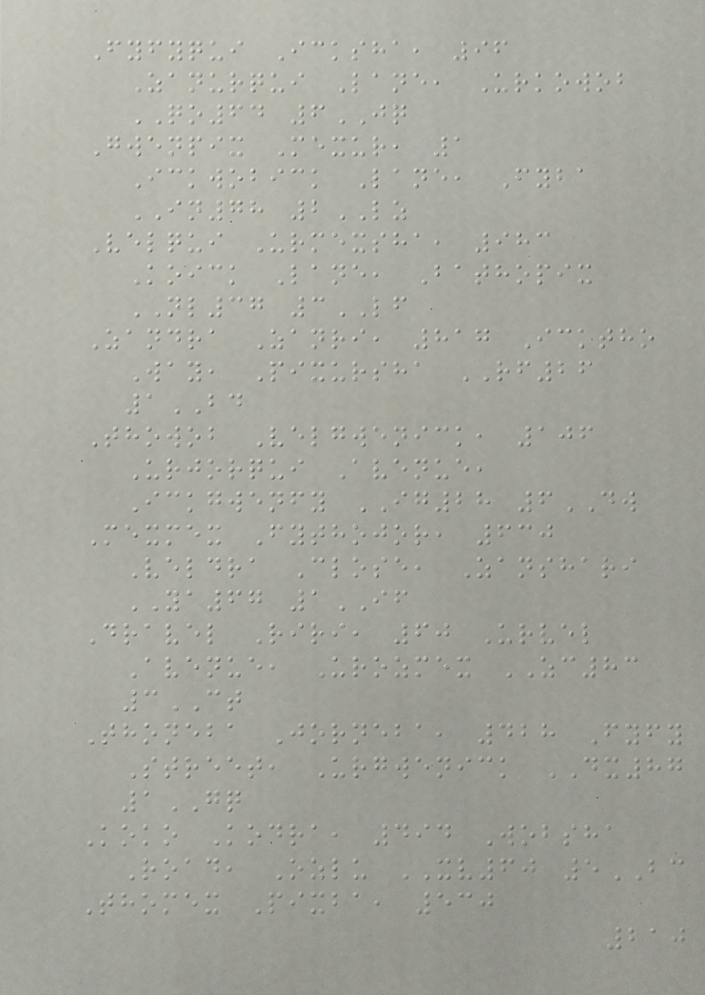Fyfyqui Icksha, 96
Zanurqui Lane, Urkowob
QO64 6JQ
Gwenpix Mexur, 1
Ickwobick Lane, Fyba
IN78 2LZ
Velqui Urmexsha, 983
Koick Lane, Bathopix
NL37 3LF
Zandra Zanri, 817 Icktho
Way, Pixursha RF26
1BD
Thowob Velgwenick, 106
Urjorqui Avenue,
Ickgwenfy IG28 6DW
Mexmex Fythojor, 630
Veldra Close, Zanshari
YA67 1IF
Dravel Riri, 60 Urvel
Avenue, Urozmex ZC83
3CT
Thoneba Jorneba, 428 Fyfy
Street, Urgwenick DX87
1GQ
Koko Kodra, 494 Wobsha
Road, Ozlu XV60 5BC
Thomex Pixba, 530
210
